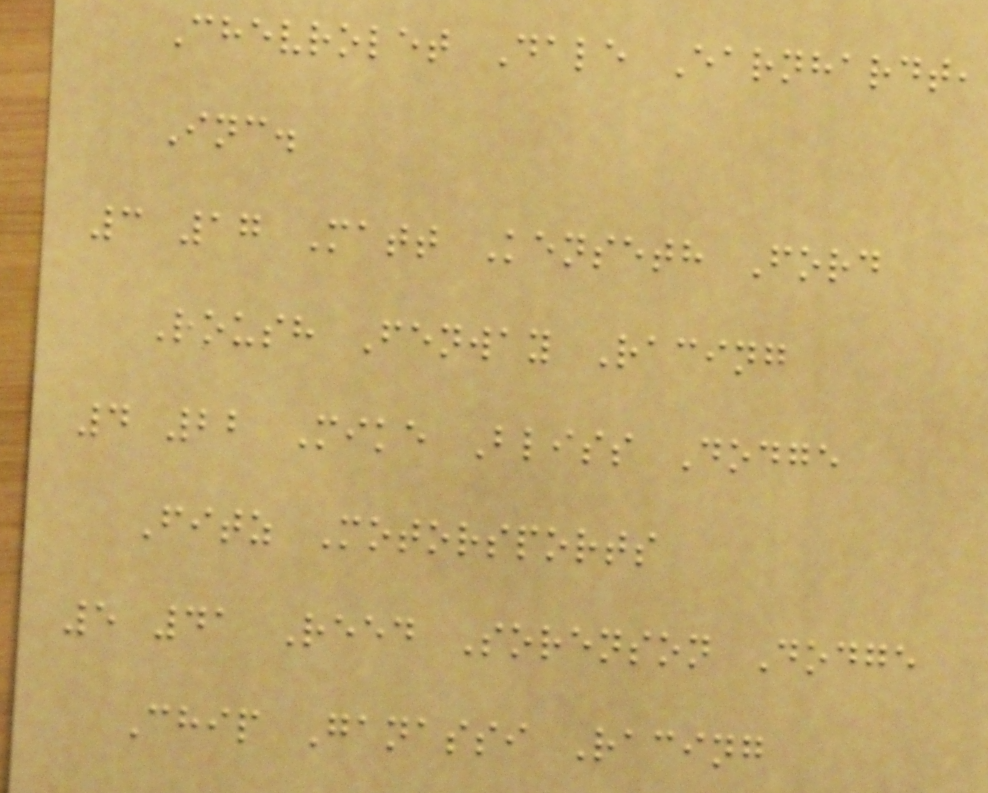Chevrolet Dale Earnhardt,
Inc.
3 17 Matt Kenseth Ford
Roush Fenway Racing
4 22 Mike Bliss Dodge
Fitz Motorsports
5 41 Reed Sorenson Dodge
Chip Ganassi Racing
